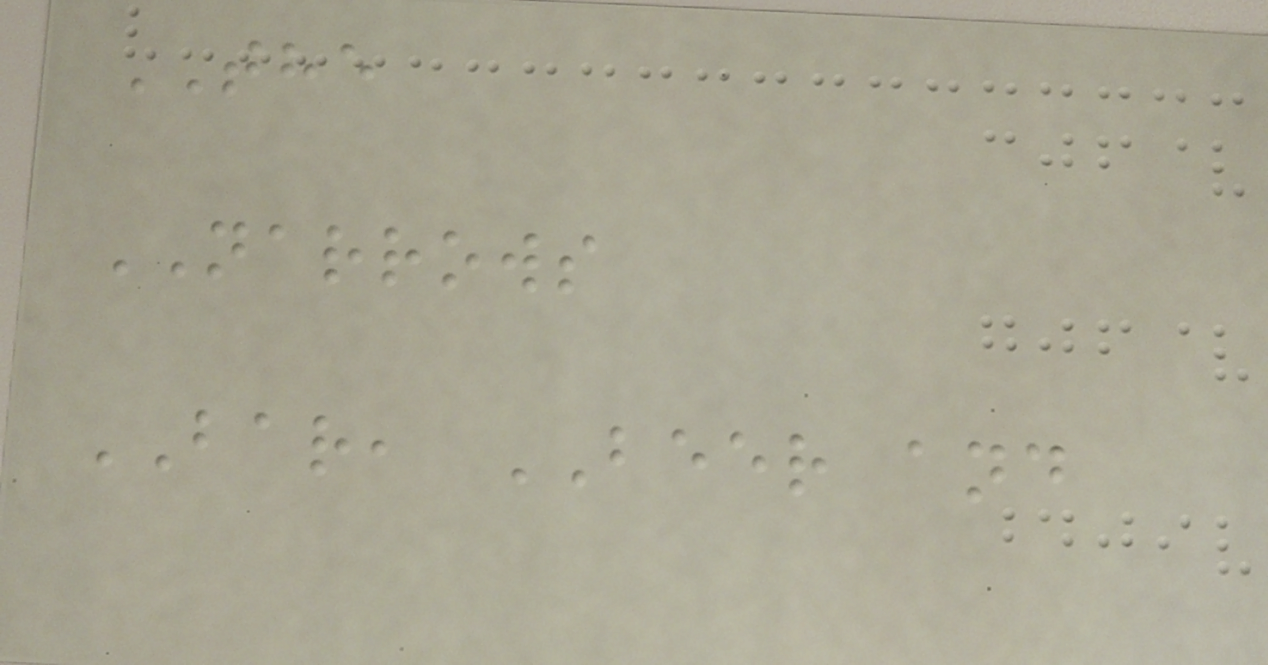THE
NARROWS
BAR, BEER and
